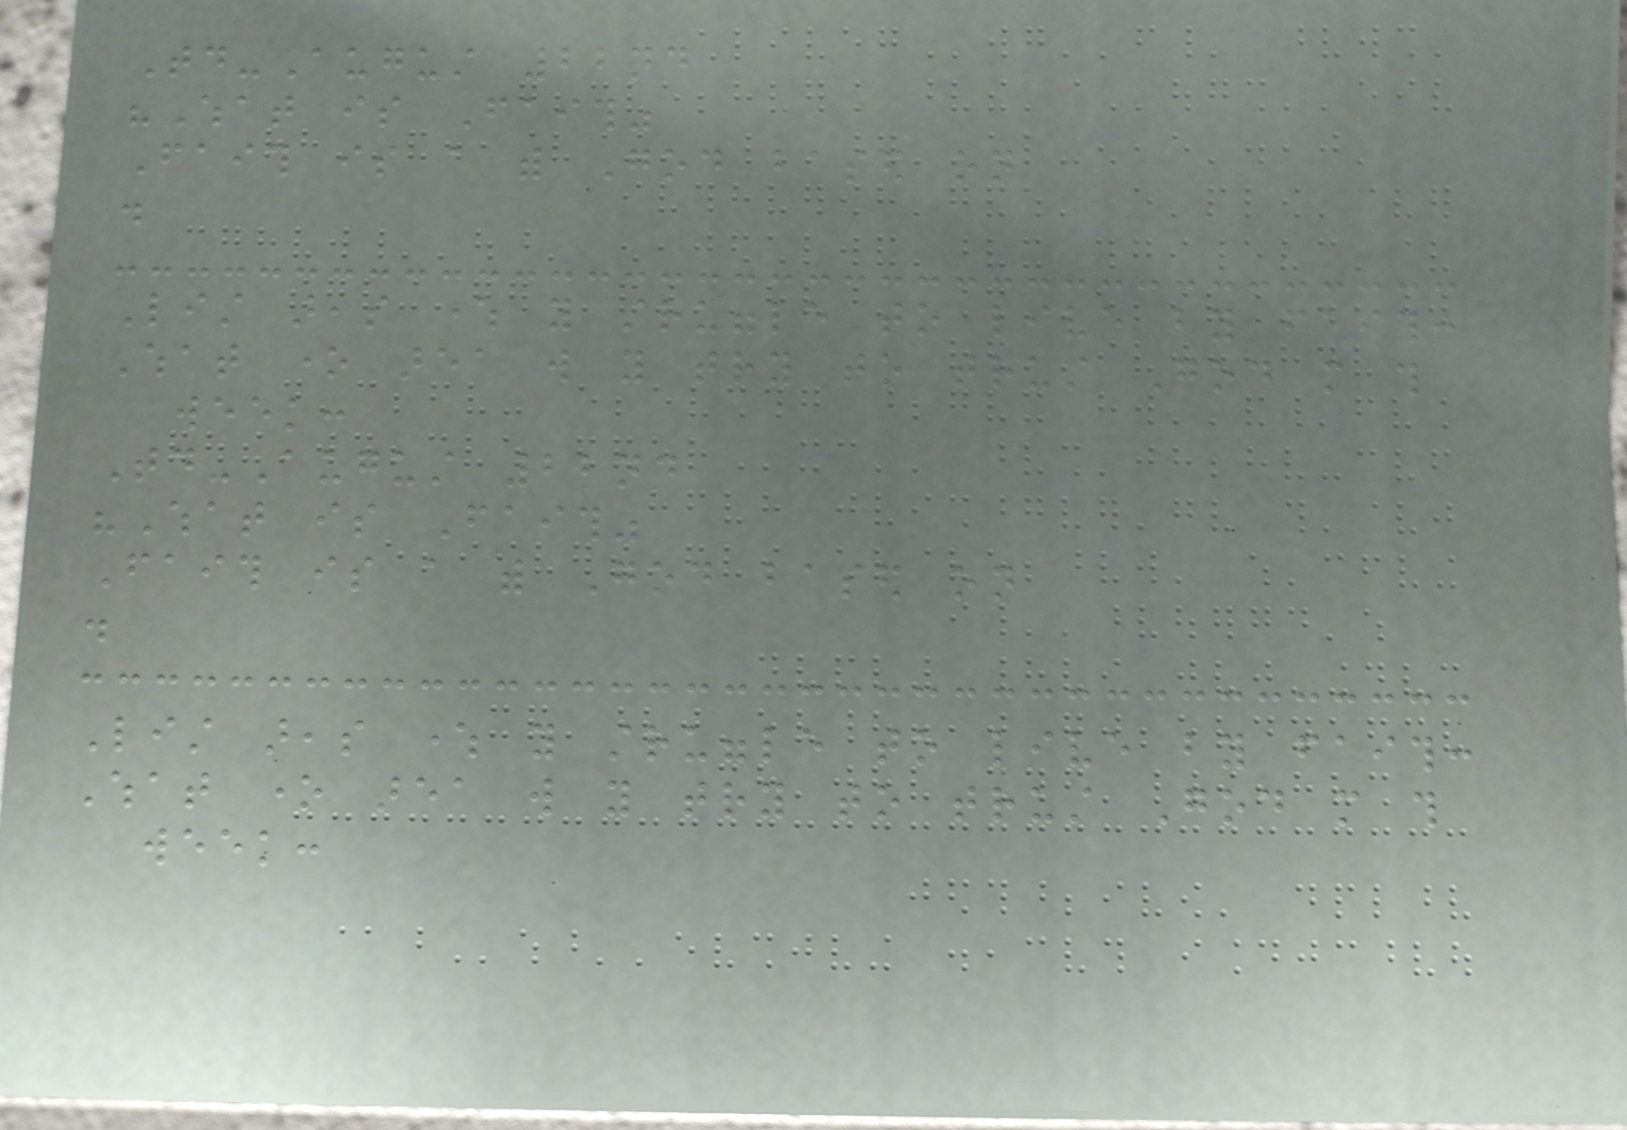Today-August 22nd
"What is Faith"
Faith is a with God based on
.
List areas where you struggle to live by faith:
What one area will you try to trust God more this
week:
Today-August 22nd
"What is Faith"
Faith is a with God based on
.
List areas where you struggle to live by faith:
What one area will you try to trust God more this
week:
